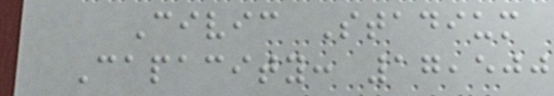Civic Stadium
Capacity: 17,500
